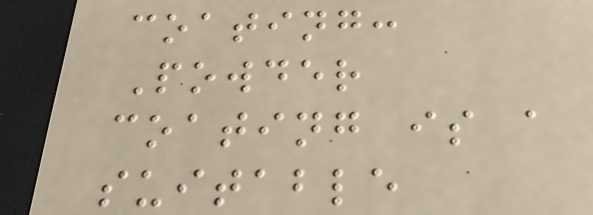coating:
Powder
coating is a
suitable
